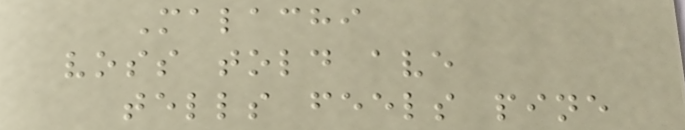Malachi
voss told ave
tells feels pine
